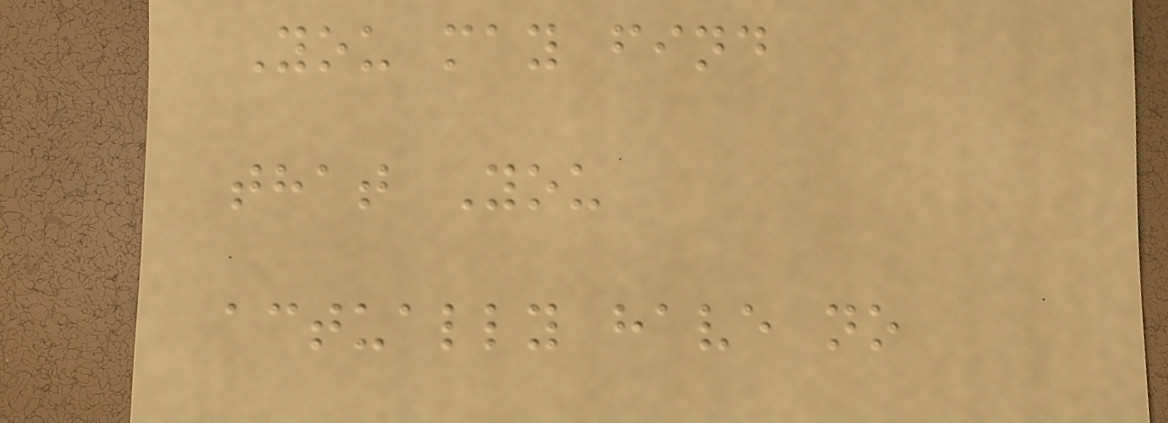You may find
that You
actually have no
